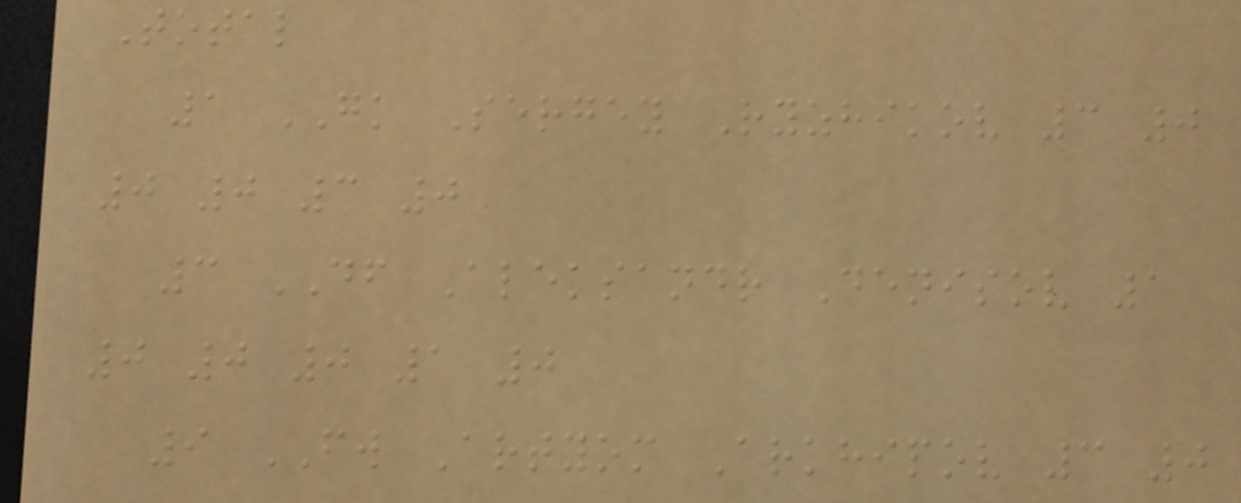Total
1 GK Sergey Ryzhikov 3 0
0 0 3 0
3 DF Aleksandr Denisov 1
0 0 0 1 0
9 FW Artyom Arkhipov 3 0
